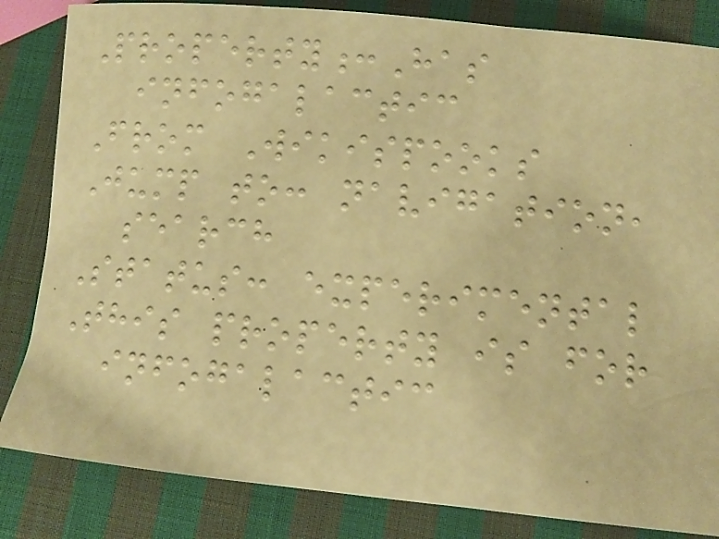Property:Has
infogalactic
From Wikispooks
Jump to: navigation,
search
Status: experimental
This property is for
infogalactic
